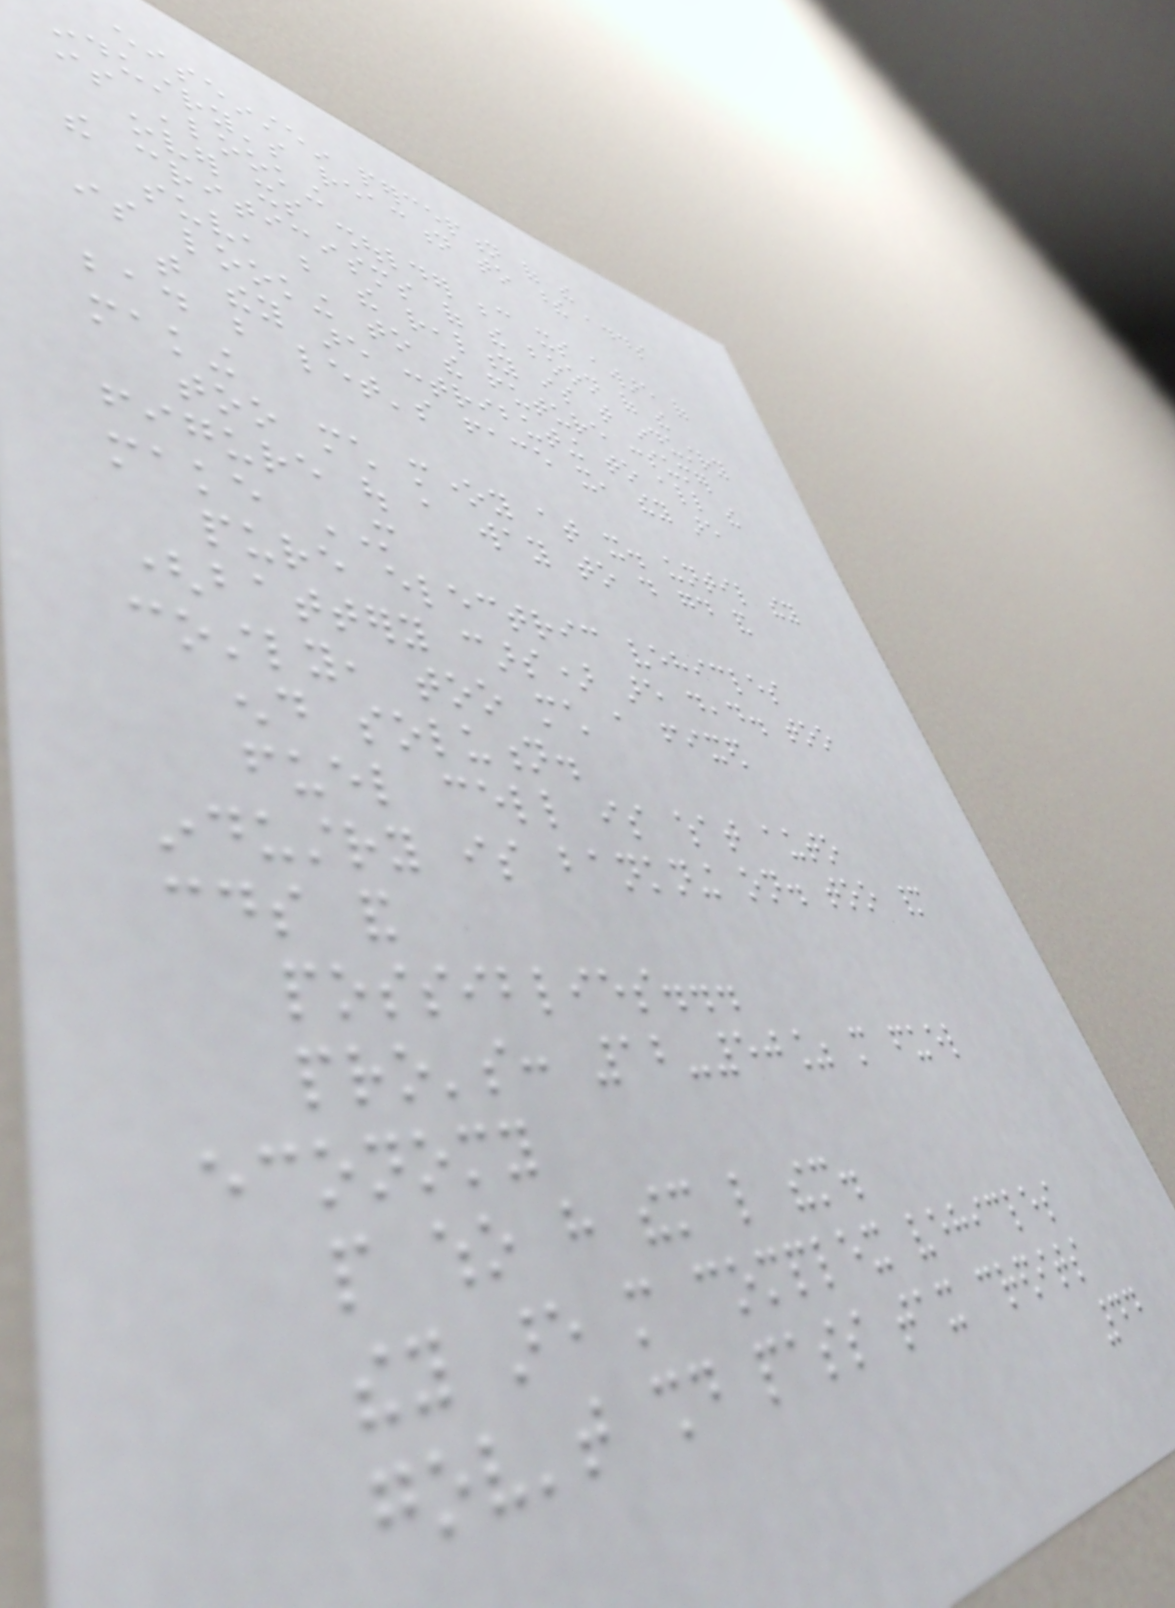eiseinstein perception of the
industry's reaction to these adds
is 'looking
over its shoulder because its aware of
the criticisms of the boon of the
suv, but the reality is that industry
is looking to the future consumer
that they are contributing to all the
bad but let's face it, they are
making
too much money at it. until they
figure out a way to do good and
make MORE
pure electric vehicles
(battery cars) are dead. too
costly, too much a fixed
end solution.
fuel cell is what auto
industry is bankning on. too many
coulds and
possiblies...
pro's: 12-50% more fuel
economy
people who have them like them.
they are more complex vehicles
gov't should pass tax credits
44
